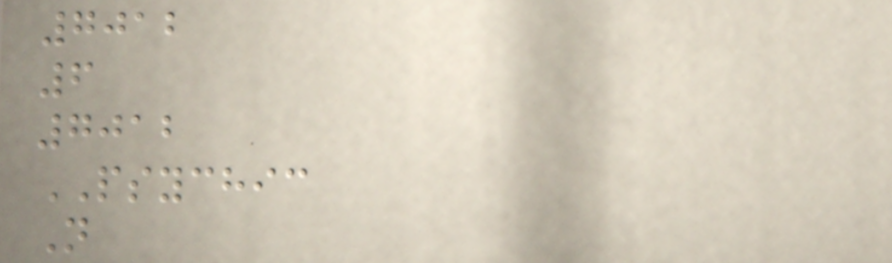7012
6
7012
PSYCHIC
N
